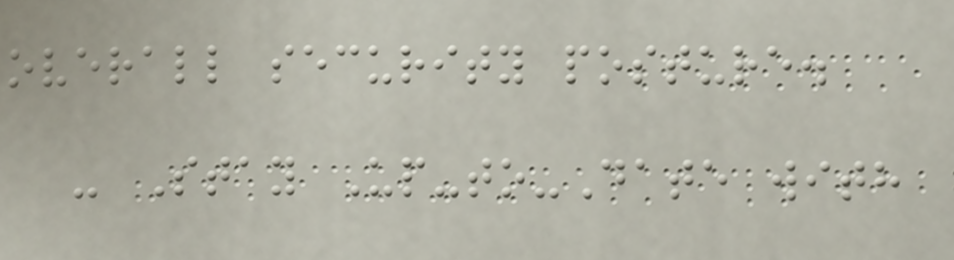overall security posture.
- Stay Up-to-Date with
